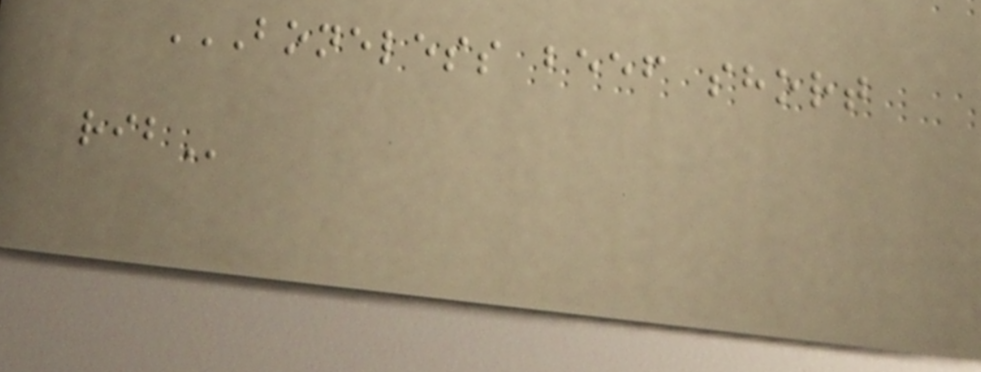BONELESS BEEF SHORT
RIB
